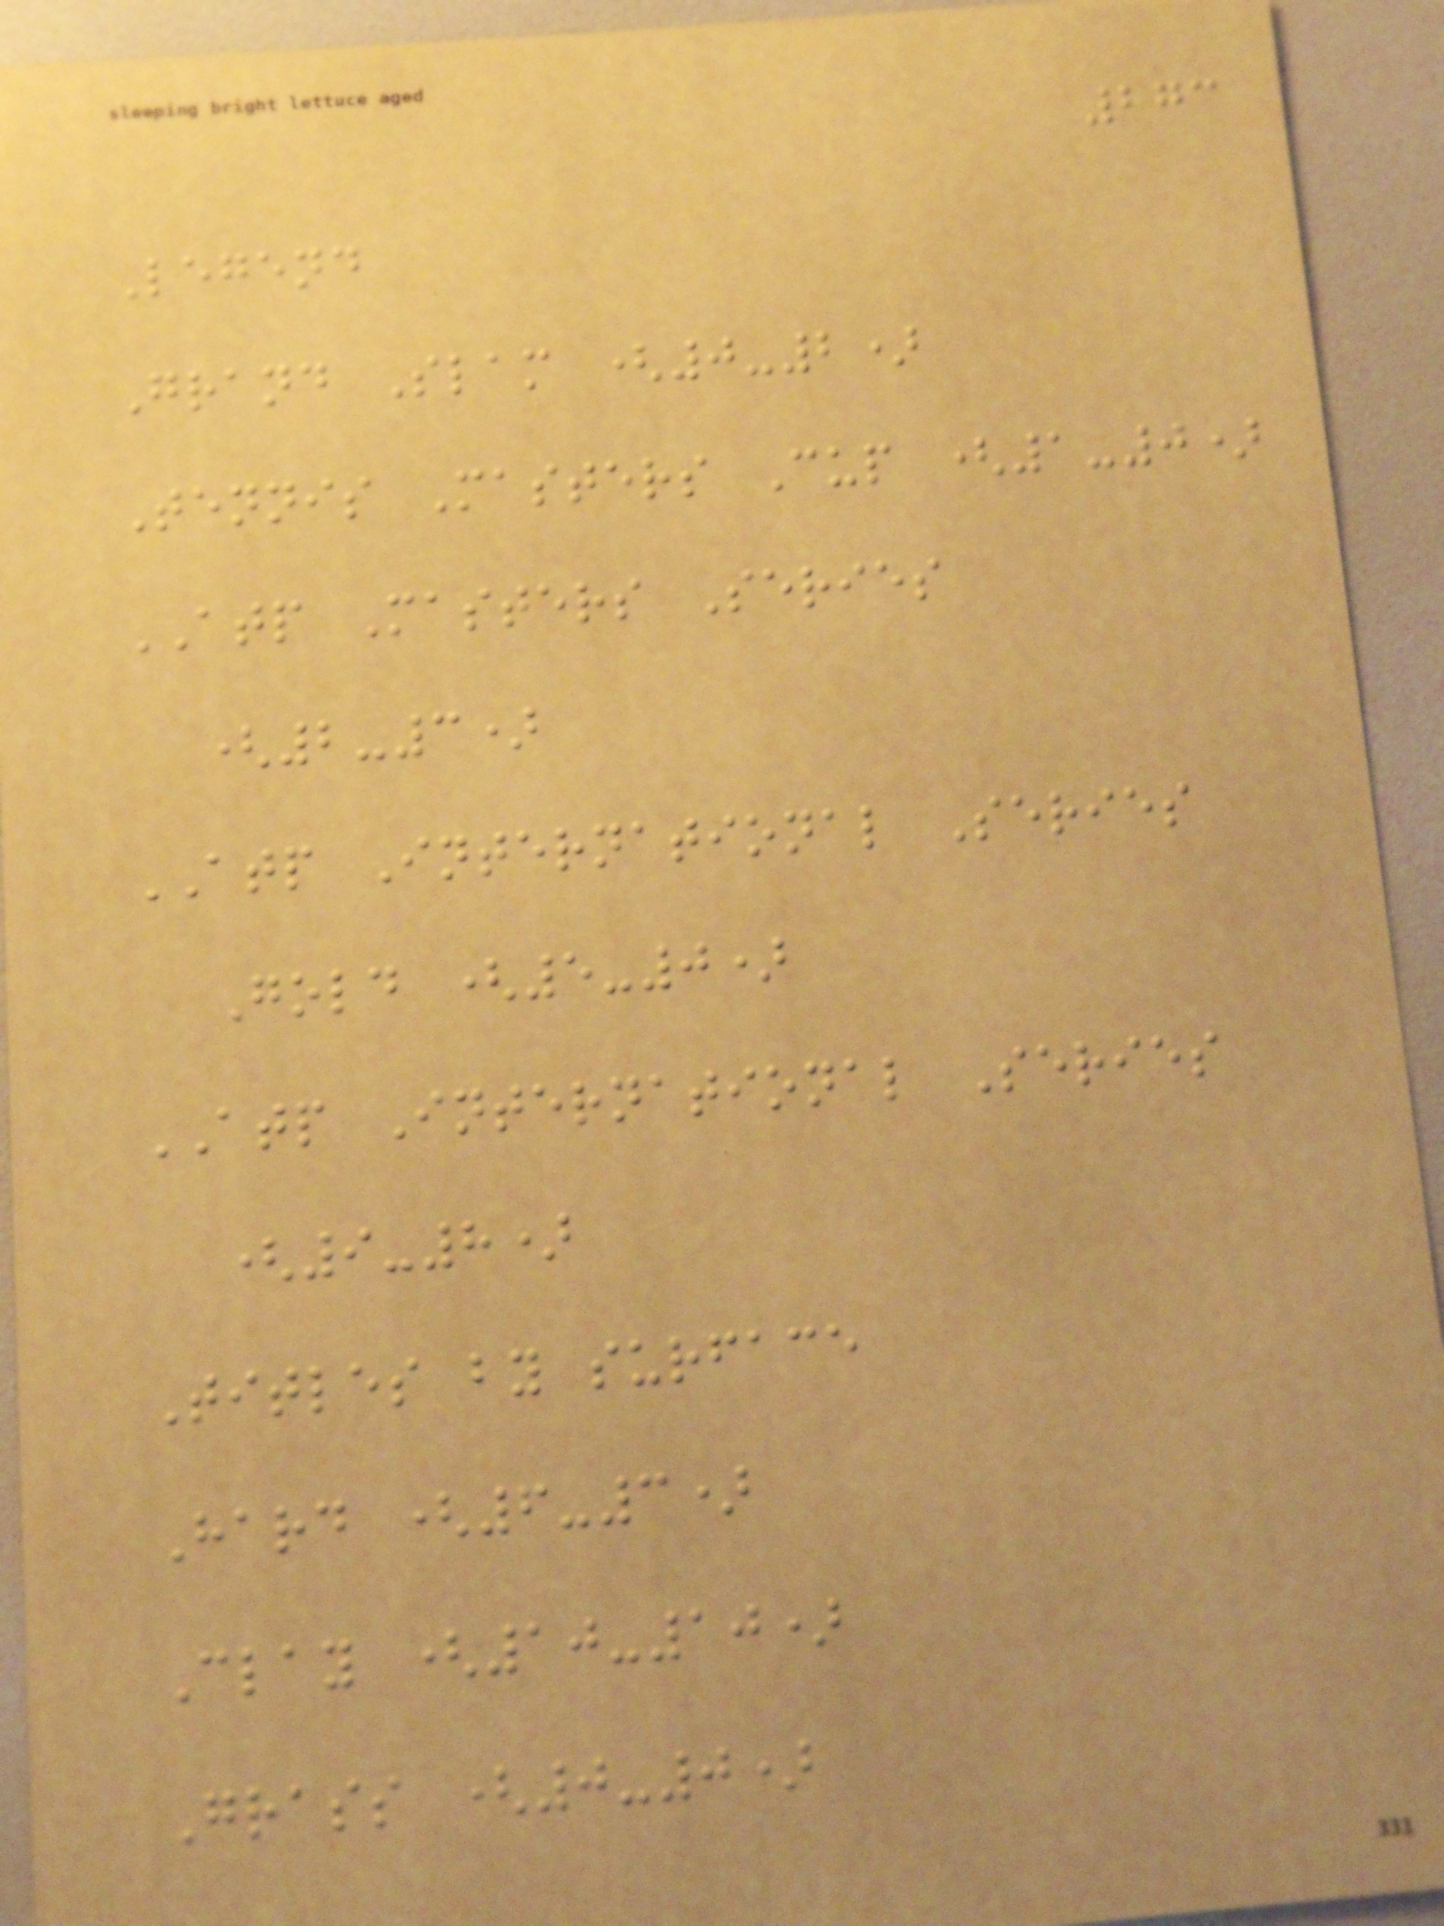273
Legend
Grand Slam (0-2)
Tennis Masters Cup (1-0)
ATP Masters Series
(2-3)
ATP International Series
Gold (5-0)
ATP International Series
(9-8)
Titles by surface
Hard (6-3)
Clay (10-10)
Grass (0-0)
